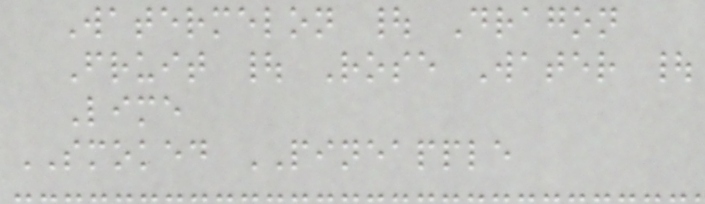Watermelon | Dragon
Fruit | Rose Water |
Lime
SMOKED PINEAPPLE
